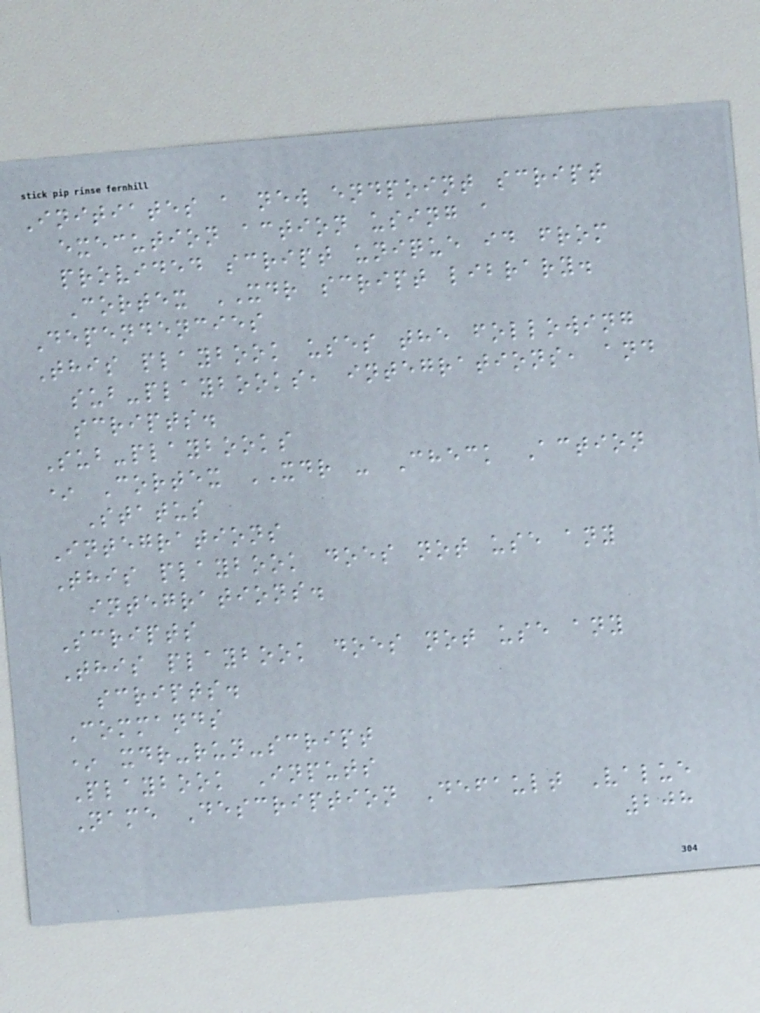Initiates a new endpoint script
execution action using a
provided script unique id from
Cortex XDR script library.
Dependencies
This playbook uses the following
sub-playbooks, integrations, and
scripts.
Sub-playbooks
* Cortex XDR - Check Action
Status
Integrations
This playbook does not use any
integrations.
Scripts
This playbook does not use any
scripts.
Commands
* xdr-run-script
Playbook Inputs
Name Description Default Value
208
